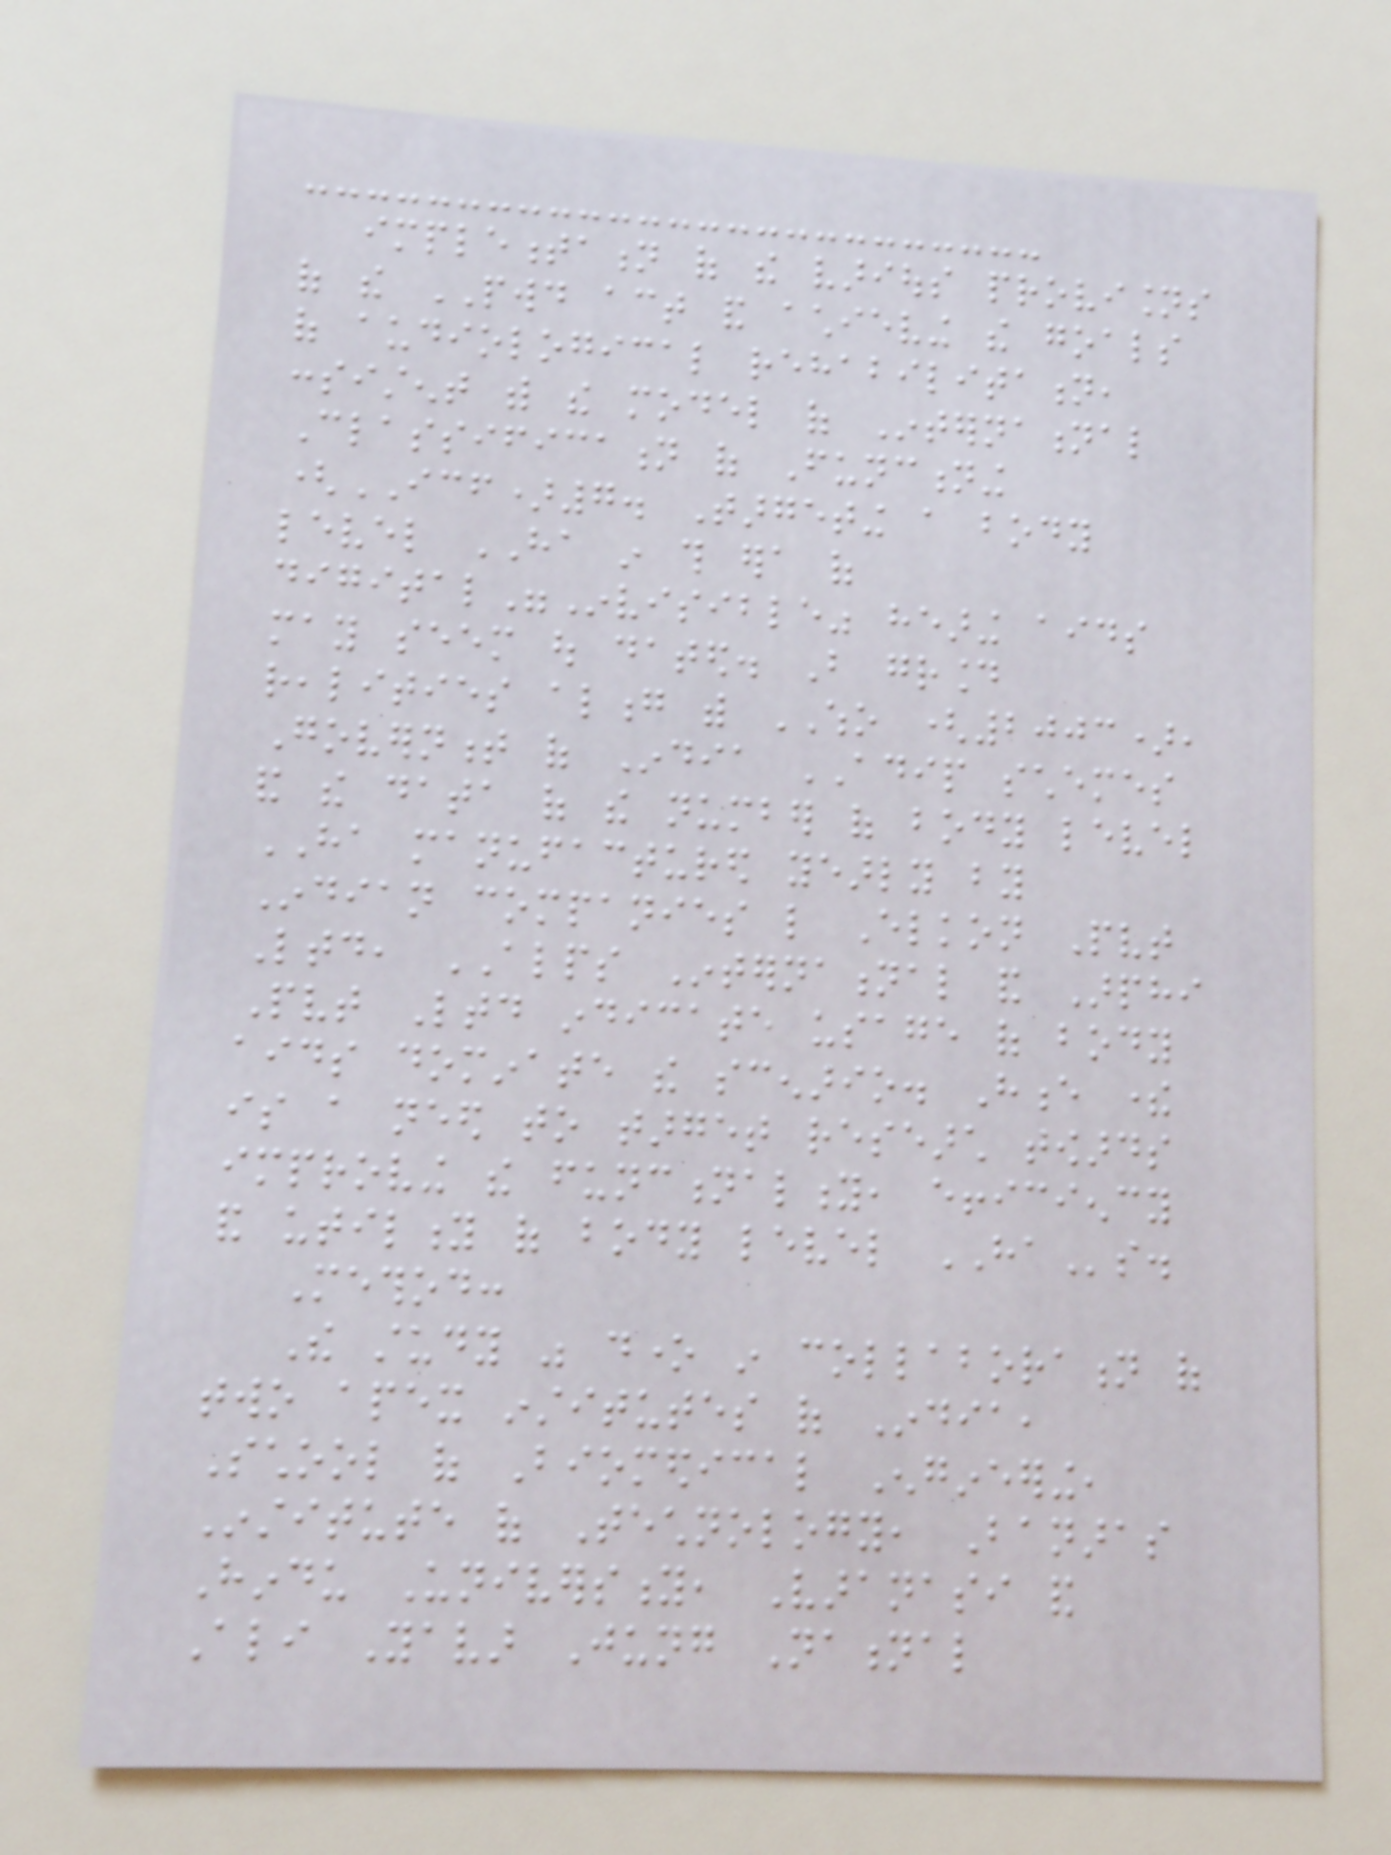implementation of the various provisions
of the PWD act and achieving the goals
of audiological rehabilitation,
consistent with the model of International
Classification of Functioning
(ICF)7. Targeting a body
level HA in this era of
digital"Invisible" hearing aids
may seem out dated. But ground
realities along with WHO (2003),
Government of India ADIP schemes
and the data of the number of body level
HA manufactured yearly by
Indian companies like Elkon Pvt
Ltd, ALPS International and Arphi
Pvt Ltd indicate usage of body
aids dominate the scenario. Hence there
is a need to target research towards
improving the functionality, efficiency
and utility of body level HAs.
Method:
The study was done in collaboration of
two apex institutes of India,
School of Biomedical Engineering,
Institute of Technology, Banaras
Hindu University, Varanasi and
Ali Yavar Jung National
